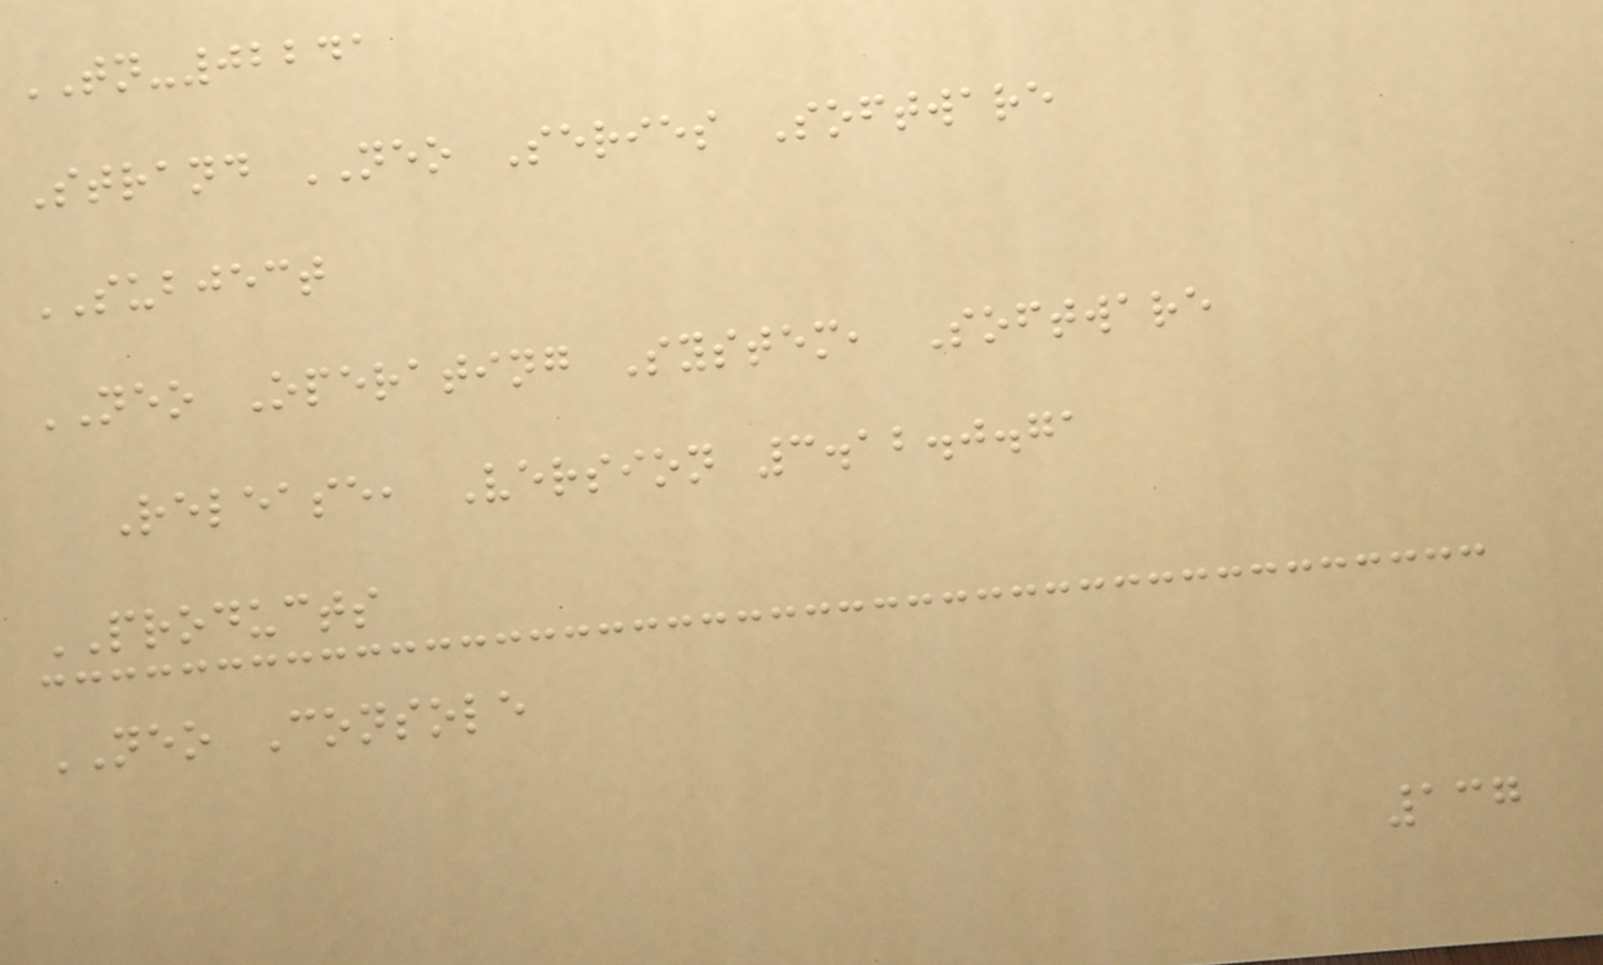TN-02241
Strand NEO Series Software
SUBJECT
NEO Operating System, Software
Release, Version 3.12.0.71
PRODUCTS
NEO Console
137
